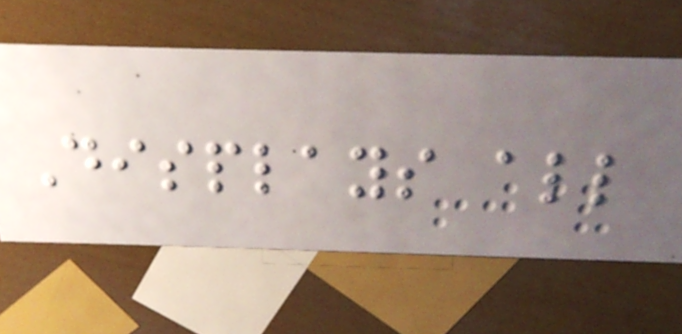Displays all
